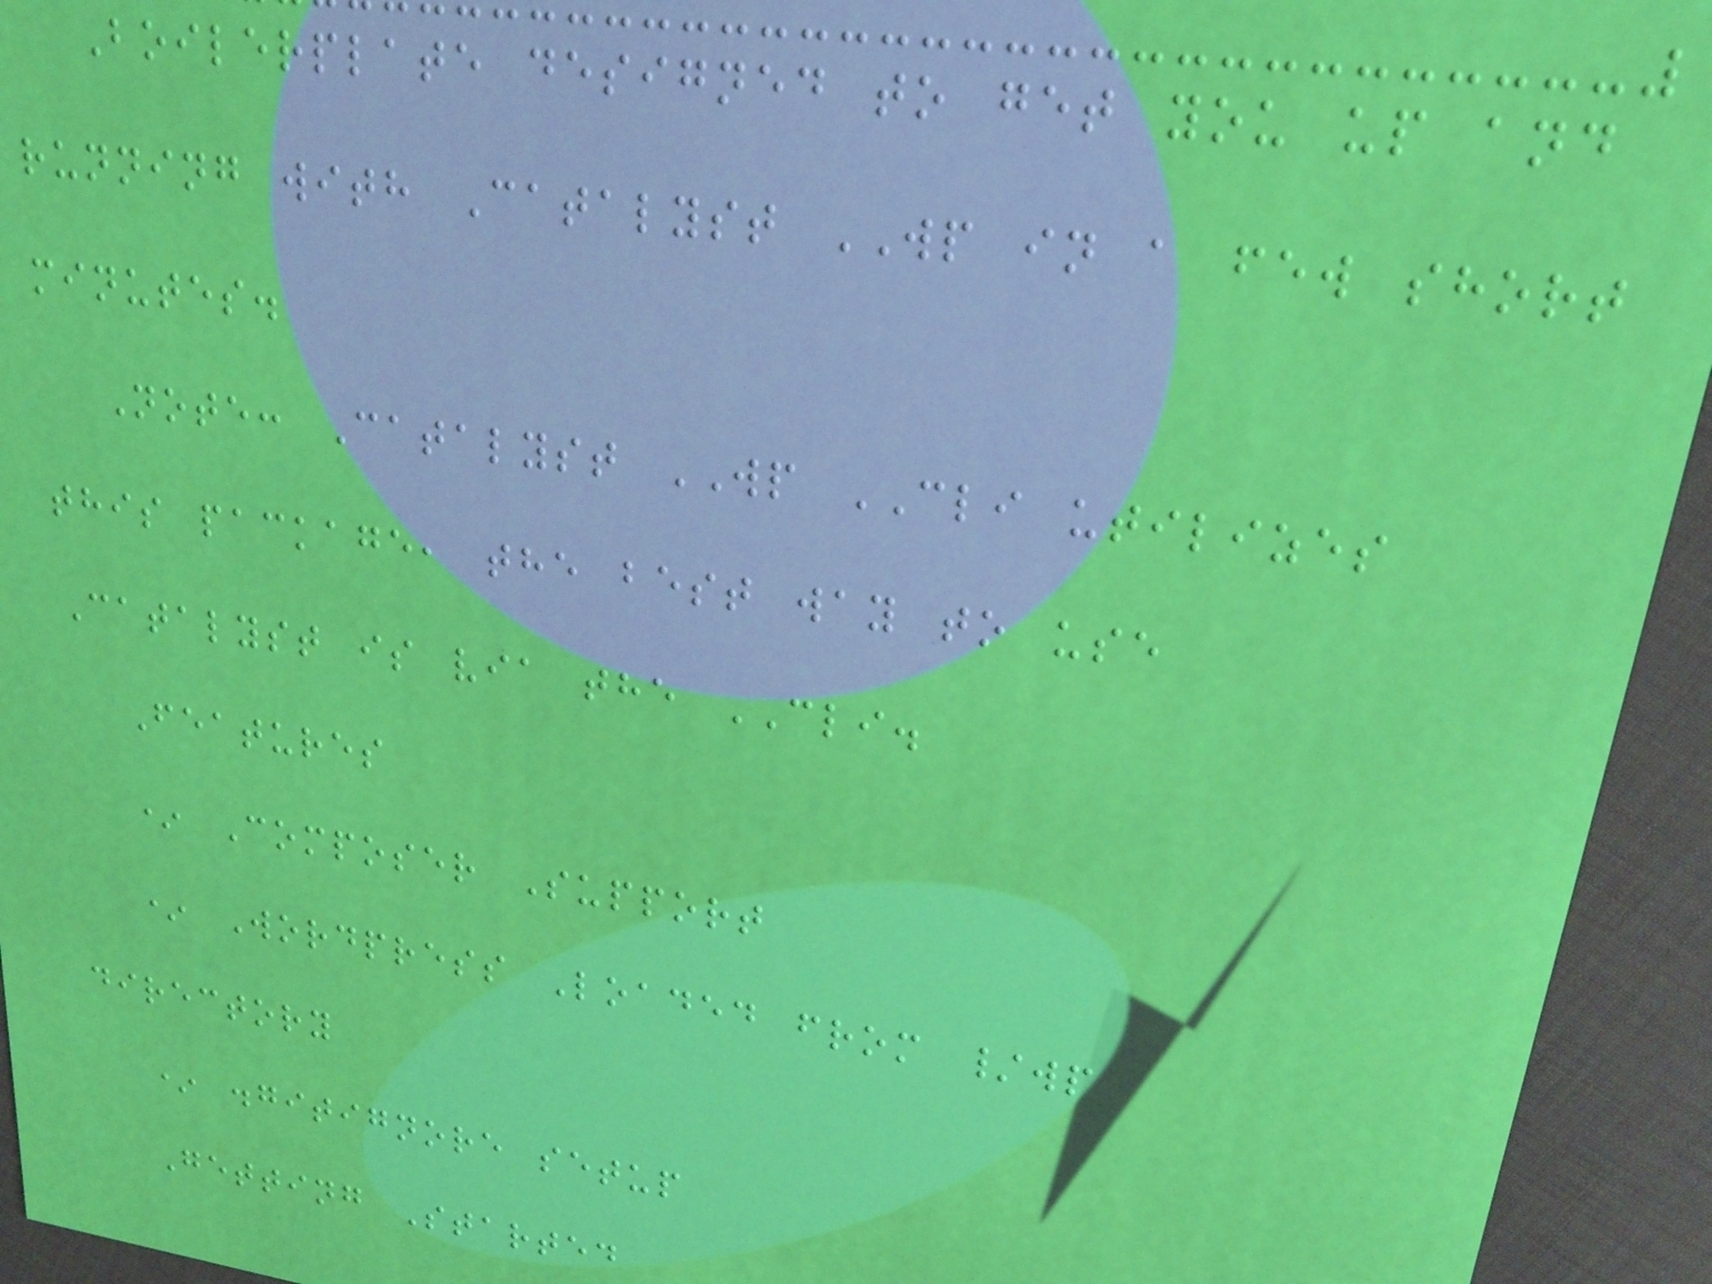Boilerplate designed to get you up and
running with Catalyst WP in a few short
minutes.
Note: Catalyst WP CLI utilizes
this package, the best way to use
Catalyst is via the CLI.
Features
* Composer Support
* Wordpress Loaded from /wp
directory
* .gitignore setup
Getting Started
